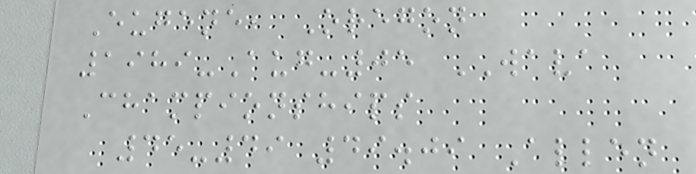Eugene, Oregon
1989-Aug-05 WAVA
Championships
45-49 49.09 Allen
